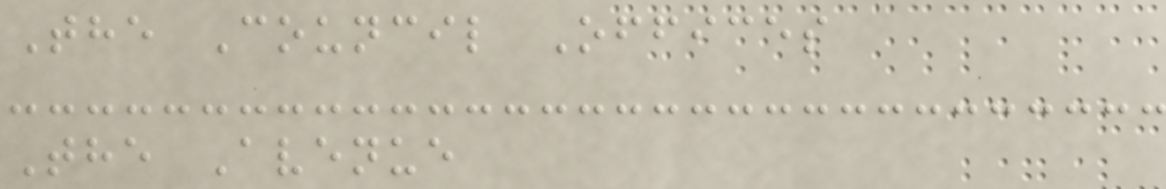The Council Offices
The Avenue
